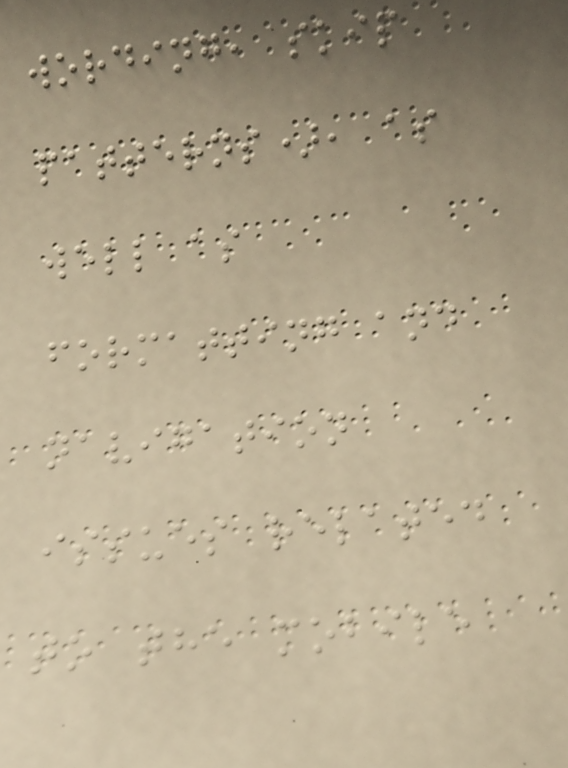wording, skip
patterns), as
well as
formatting and
navigation
issues related
to the mobile
